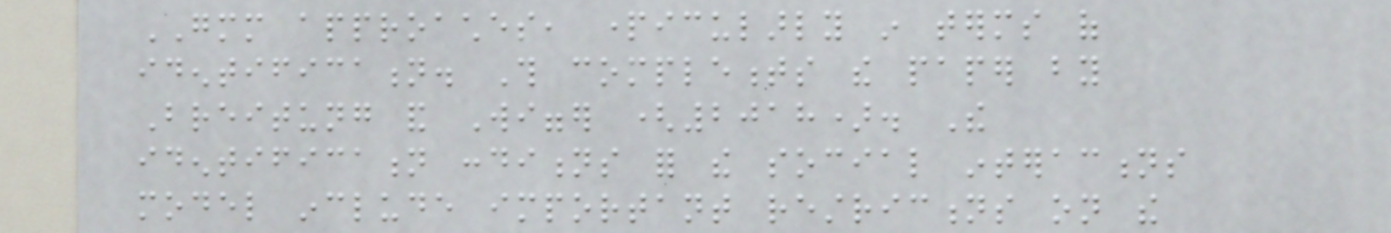GMM approaches, particularly in terms of
identification. This complements the paper by
Breitung and Wigger (2018). The
identification conditions for the social interactions
model include important restrictions on the
